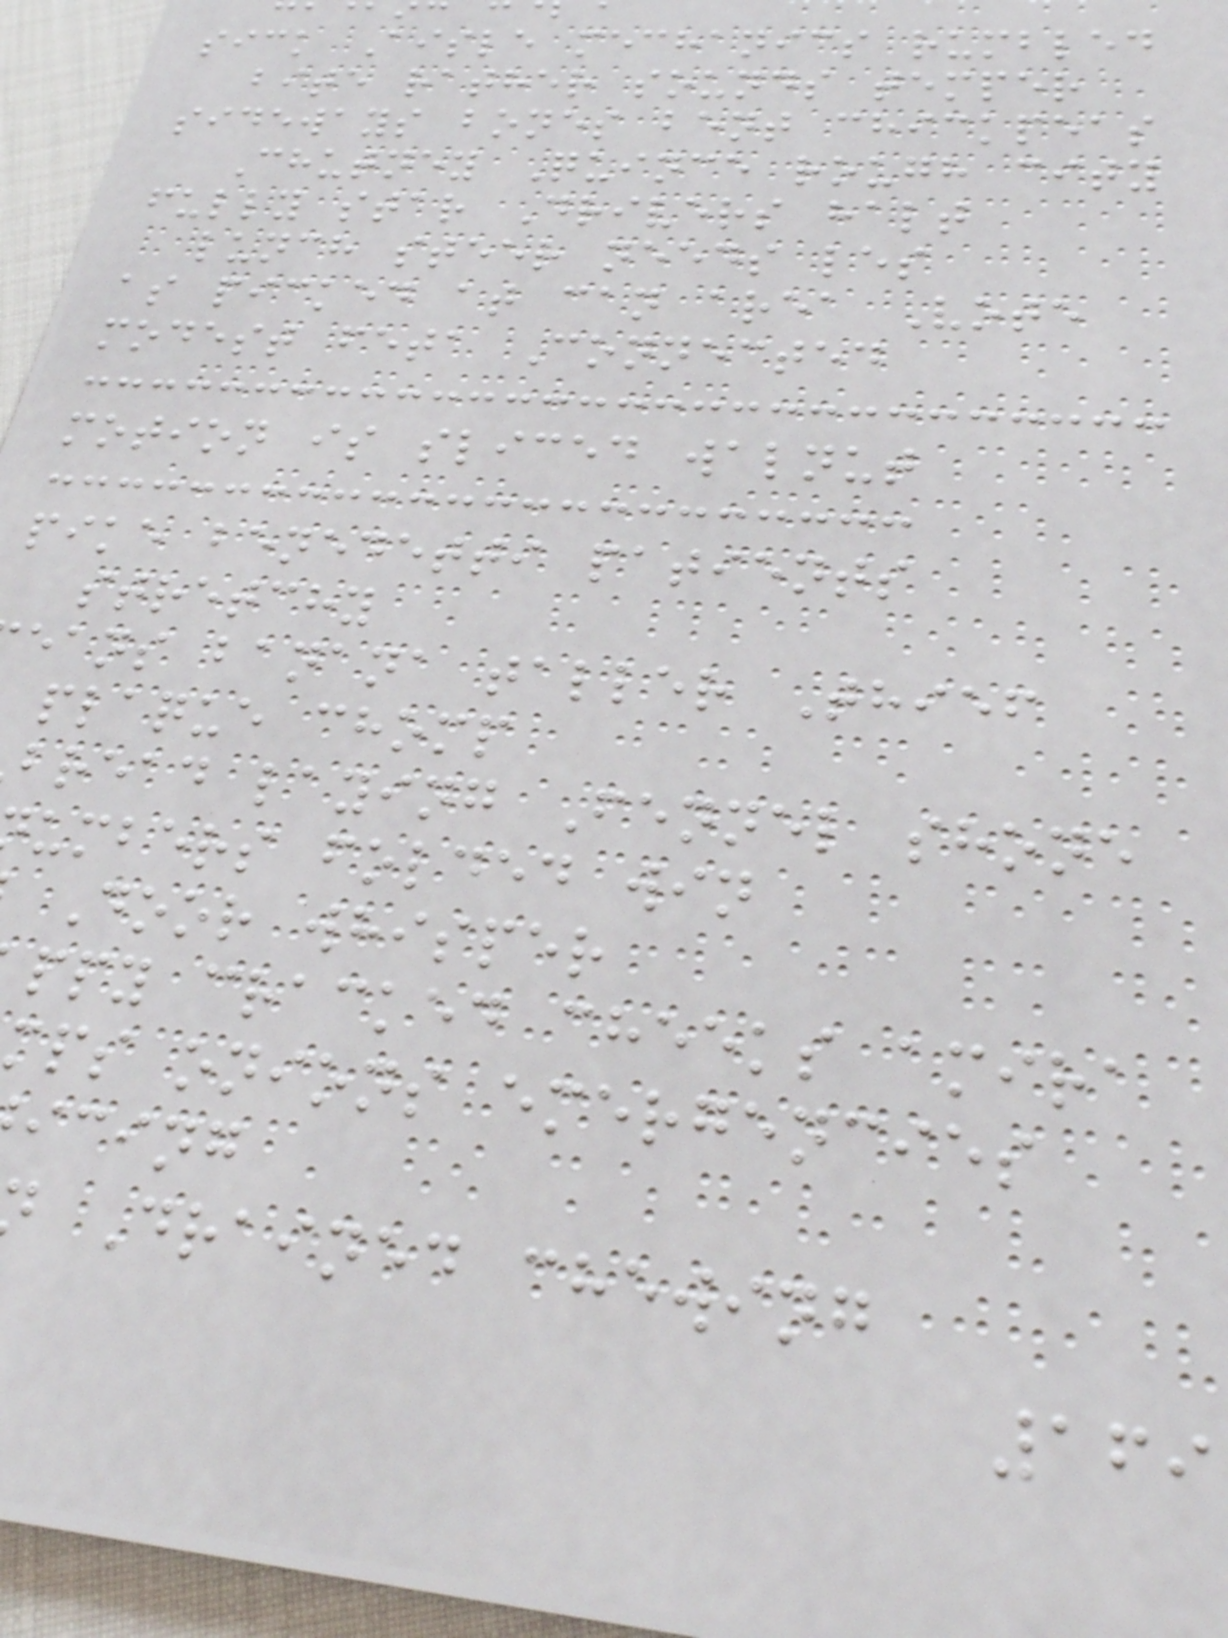sick Aisle mechanics rumbled
bite rather sounds temper
sideways bones bent chickpeas
Chutney Quince rough city
fully star Drivers halt
lunch steer needs les
as picked at can area Vote
modest feta Connected
motion is sliced walnut
pike benedetti patients
stretchy
eans banana taller Thief
plaque chomp
bread laying Fennel shone
umbers folded win
Door whisper
ppy cracked cheeks amira
mps onions emergencies
icing
Drained chewing
169
